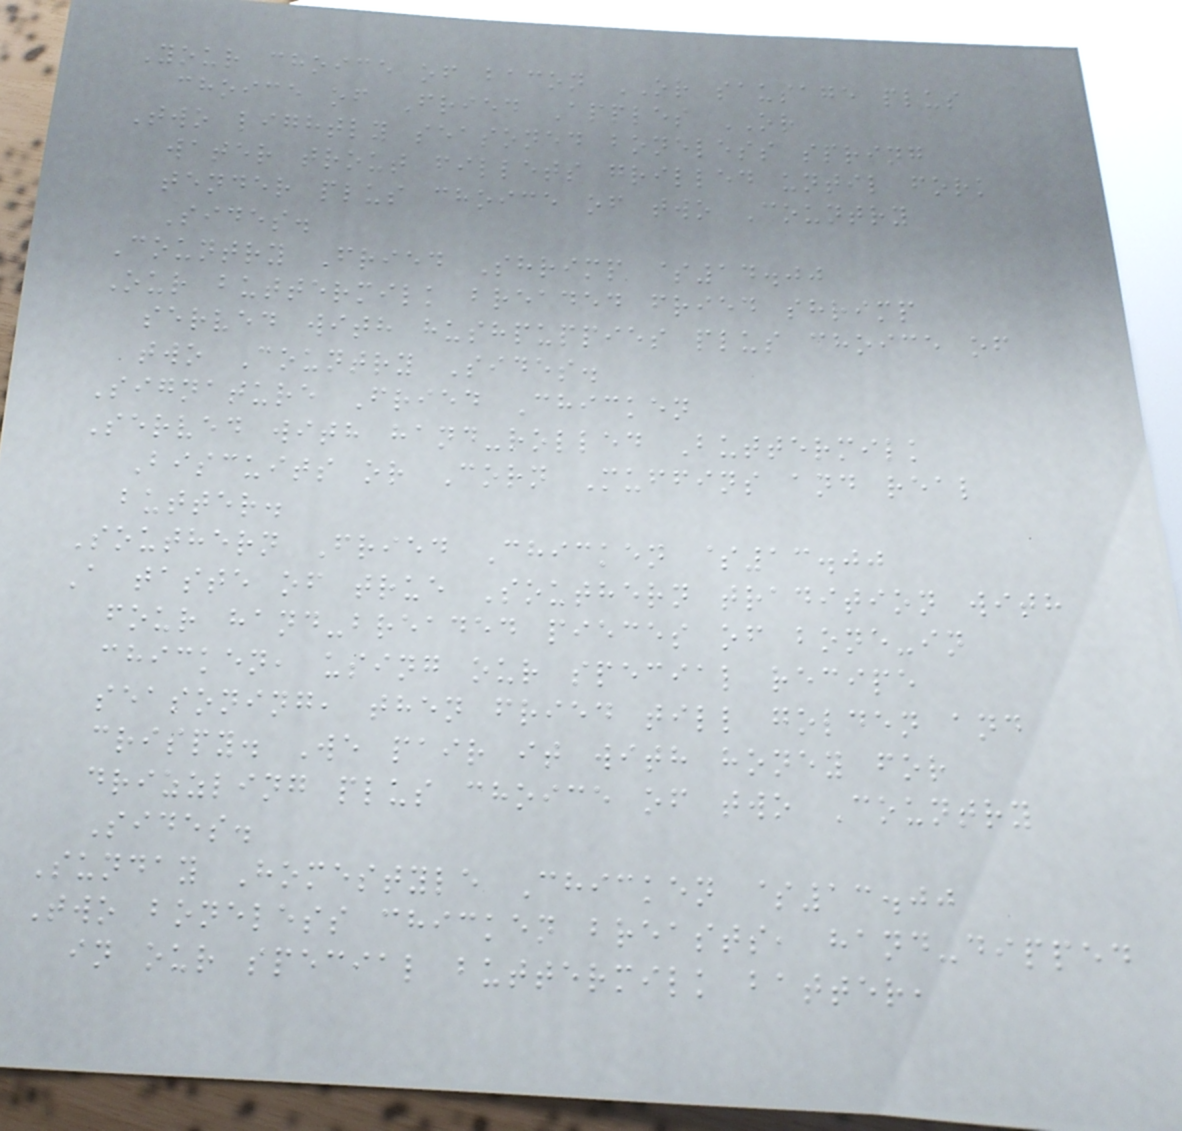Your choice of bacon OR sausage plus
choice of Fried Apples OR
Two lightly seasoned boneless spring
water trout fillets grilled until fork
tender plus choice of two Country
Sides.
Country Fried Shrimp $14.00
Our buttermilk breaded fried shrimp
served with hushpuppies plus choice of
two Country Sides.
Signature Fried Chicken
Served with hand-rolled Buttermilk
Biscuits or Corn Muffins and real
butter.
Southern Fried Chicken $13.00
A taste of true Southern tradition with
four hand-breaded pieces of bone-in
chicken, using our special recipe
seasoning, then fried till golden and
crispy. We pair it with honey for
drizzling plus choice of two Country
Sides.
Sunday Homestyle Chicken $13.00
Two boneless chicken breasts, hand-dipped
in our special buttermilk batter,
